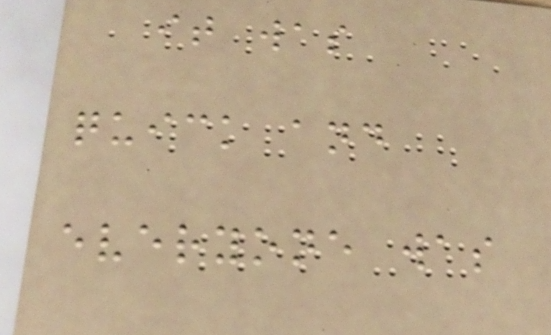it was
quick and
everyone was
